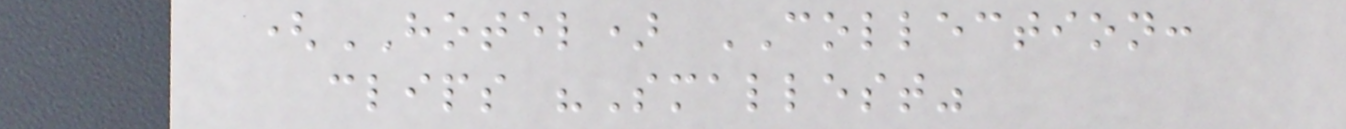(HOTEL) COLLECTION:
clips "Smallest"
